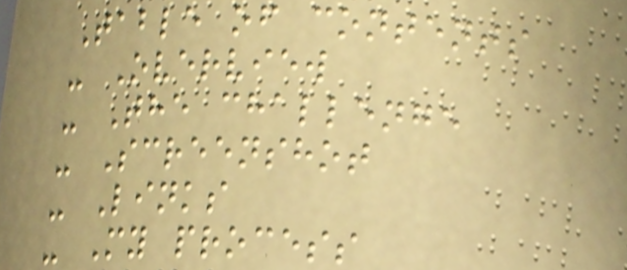Table of contents
- Overview
- The challenge
- Screenshot
- Links
- My process
